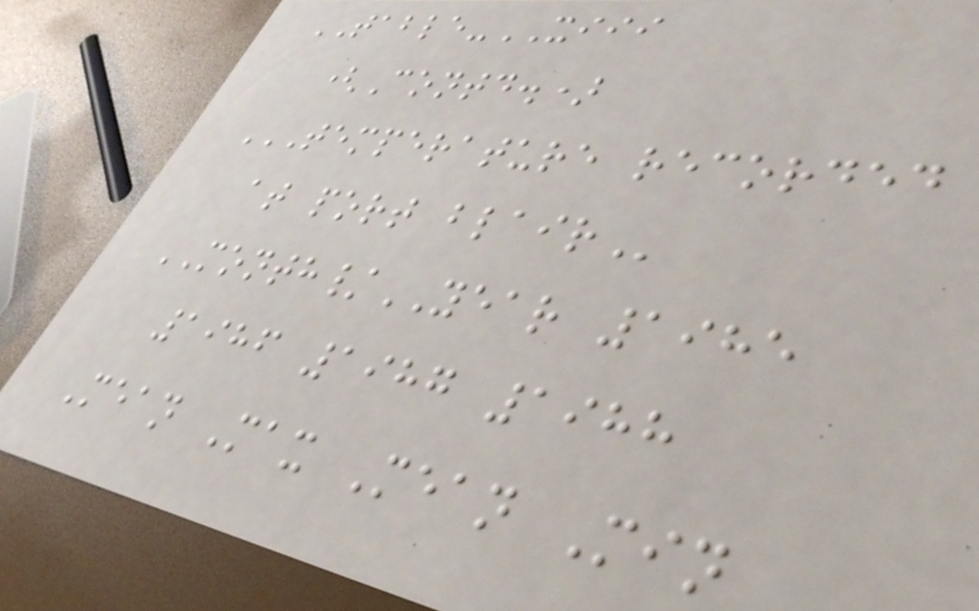TABLE-XIII
(Contd.)
TEMPERATURE RECORDED
AT PORT BLAIR
MONTH/YEAR 1985
1986 1987 1988
Mean Max Mean Min
